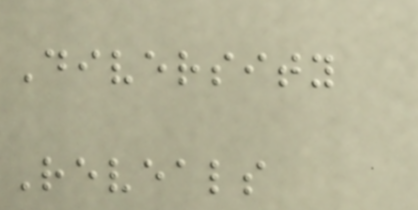Diversity
Reveals
